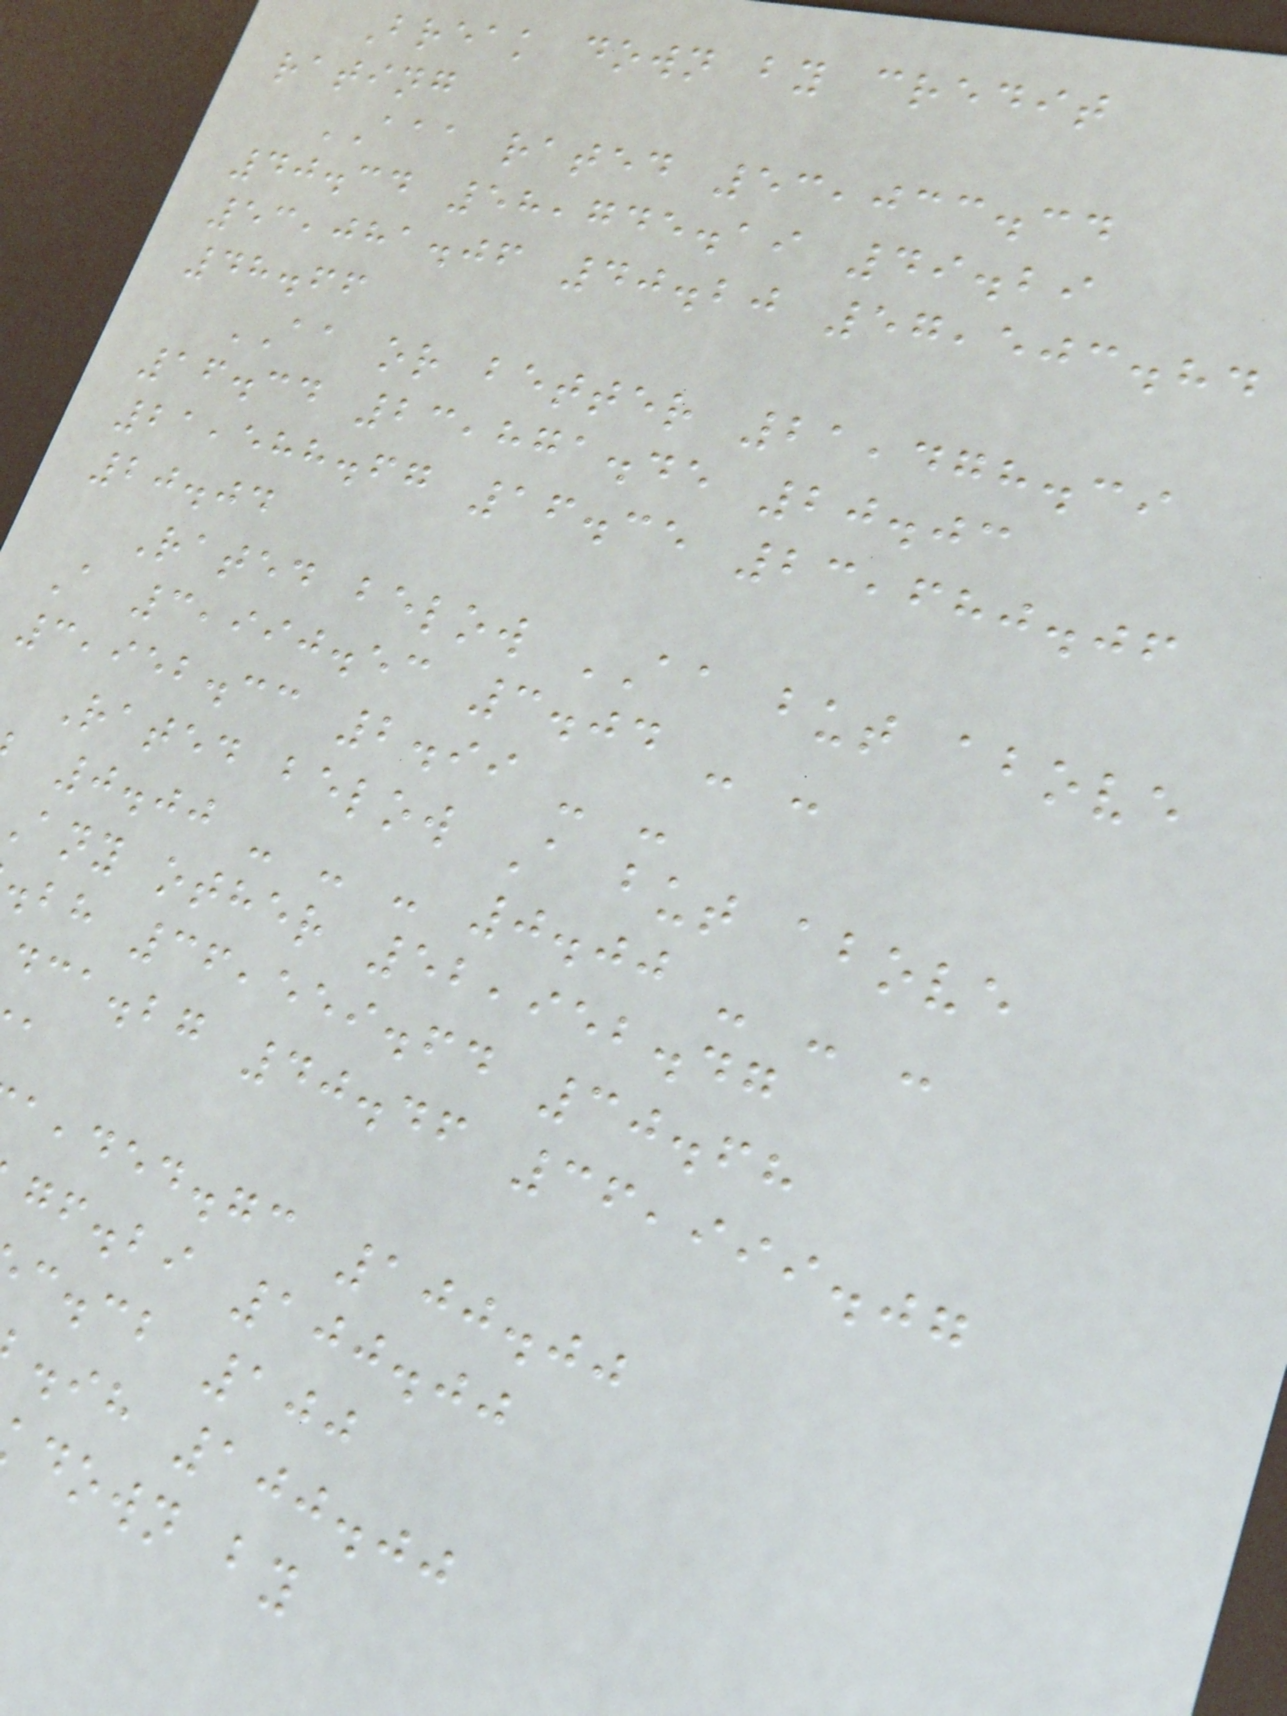Break down by credit
rating
AAA rated 53,033.34
40.34 58,745.19 49.29
53,081.06 40.20 57,503.84
48.66
AA or better 21,478.39
16.34 23,871.45 20.03
21,588.67 16.35 23,680.06
20.04
Rated below AA but above
A 3,990.53 3.04 - -
3,952.33 2.99 - -
Rated below A but above
0.00 - - - 0.00 - - -
any other 52,952.47
.bh 36,559.64 30.68
dca.bg 40.46 36,999.07
,ded.gc 100.00
gf.bi 100.00
c.cb 100
.ih 100.00
down by
